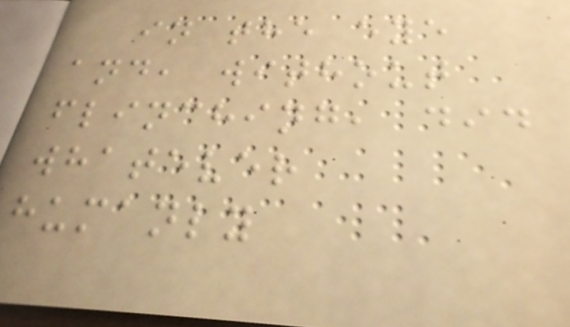in the eye
and, without
flinching, did
whatever
humanly
